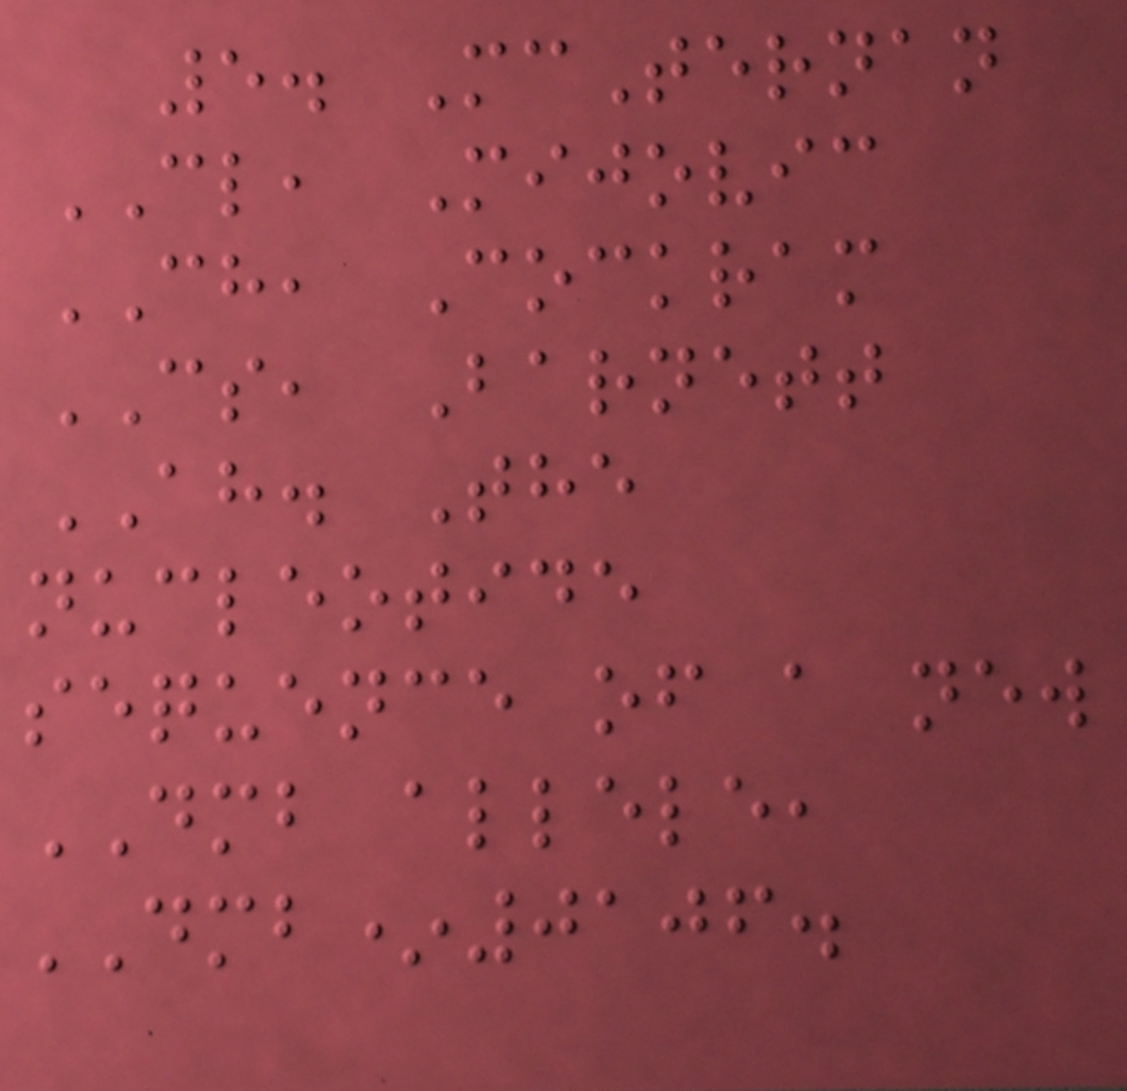5. McTernan
CL, Mijovic
CH, Cockram
CS, Barnett
AH. The
nucleotide
sequence of a new
DMB allele,
DMB*0106.
